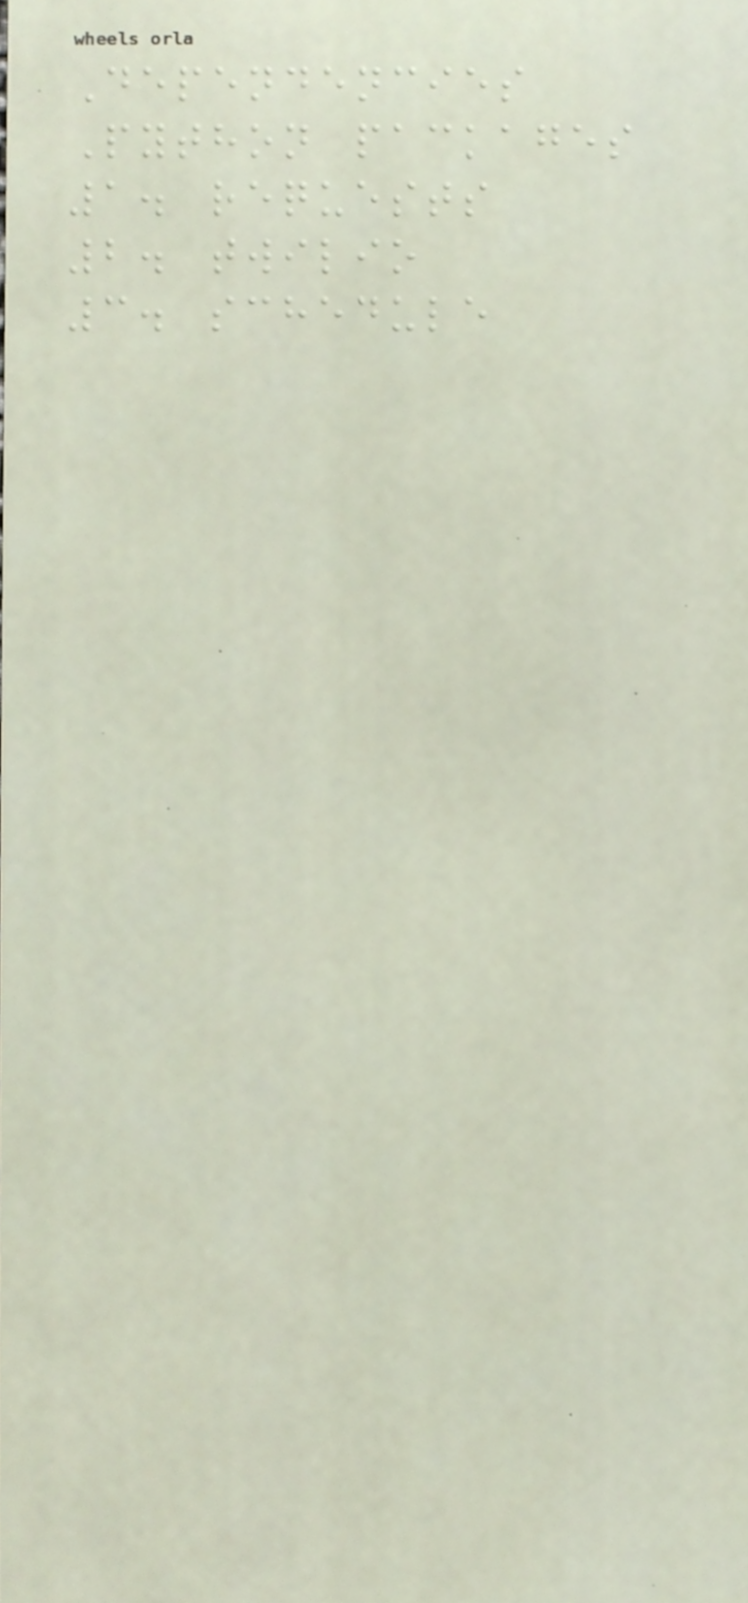Dependencies
Python packages
1. requests
2. twilio
3. schedule
